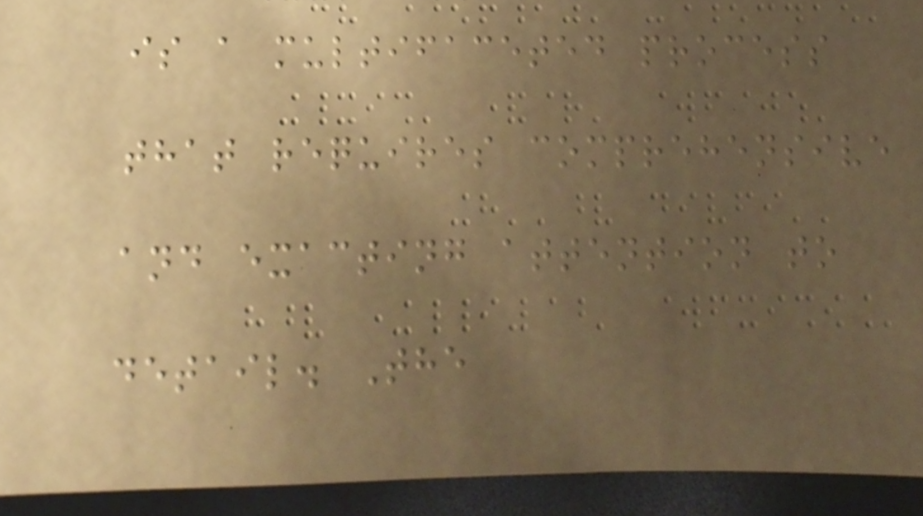is a multifaceted process
that requires comprehensive
and exacting attention to
detail. The
